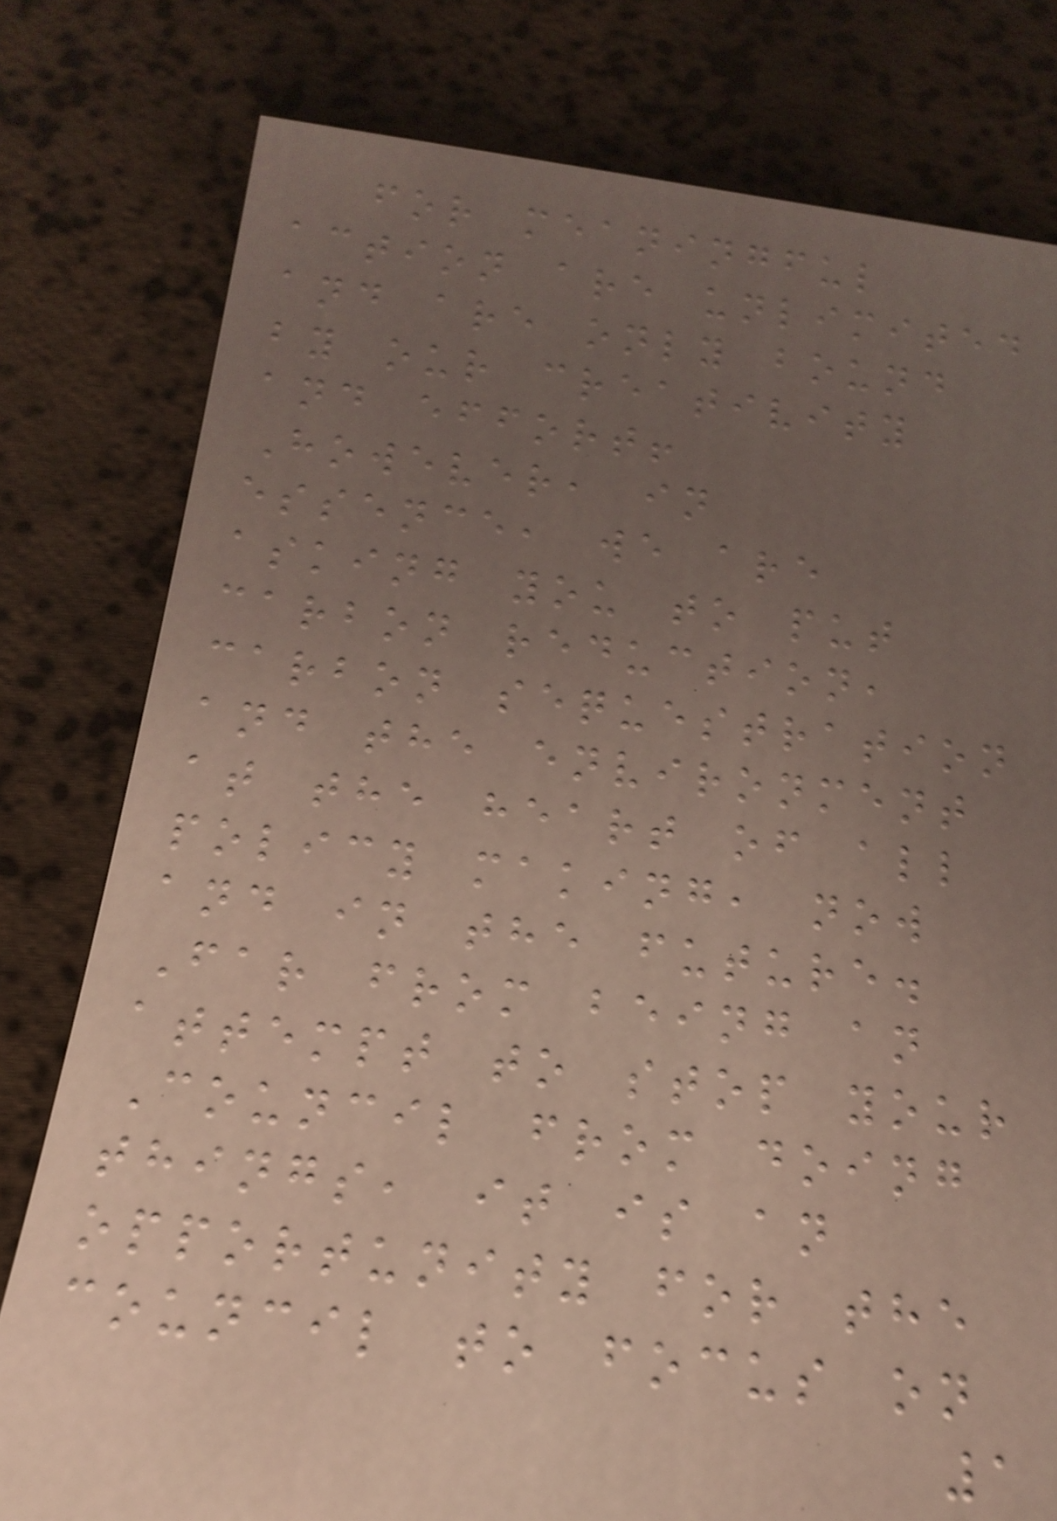for meaningful
action are unlimited
and are only bound
by our creativity
and effort!
However, in
essence, we are
asking you to put
carbon reduction,
carbon sequestration
and the environment
at the heart of all
policy making, now
and in the future.
Far from being an
attempt to stop your
Council from doing
things, it is an
opportunity for the
council to focus on
1
